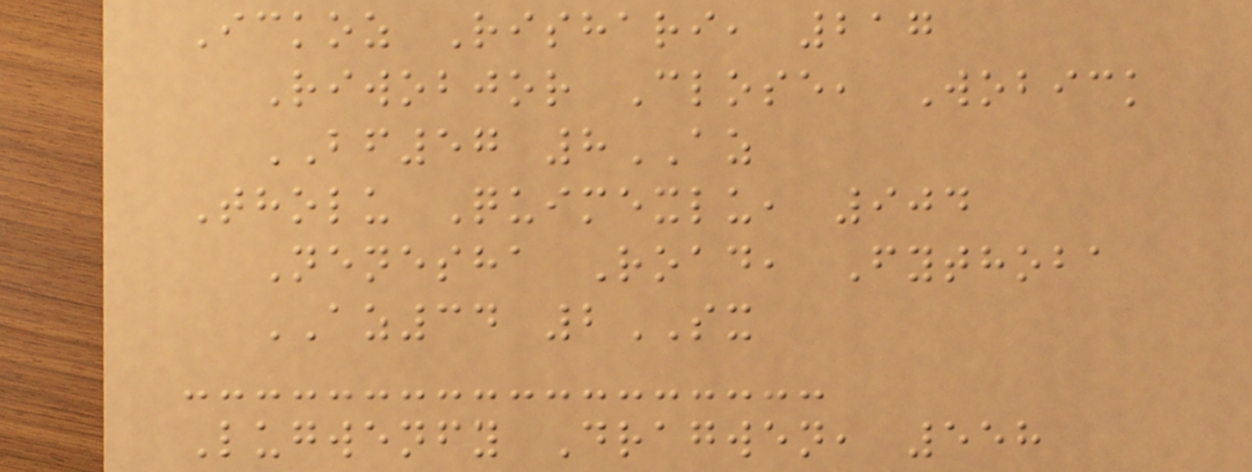Ickoz Rishari, 217
Riwobjor Close, Wobick
BF57 8AZ
Tholu Quimexlu, 904
Nenesha Road, Fythoba
AZ34 2SX
Lugwenfy Dragwen, 558
